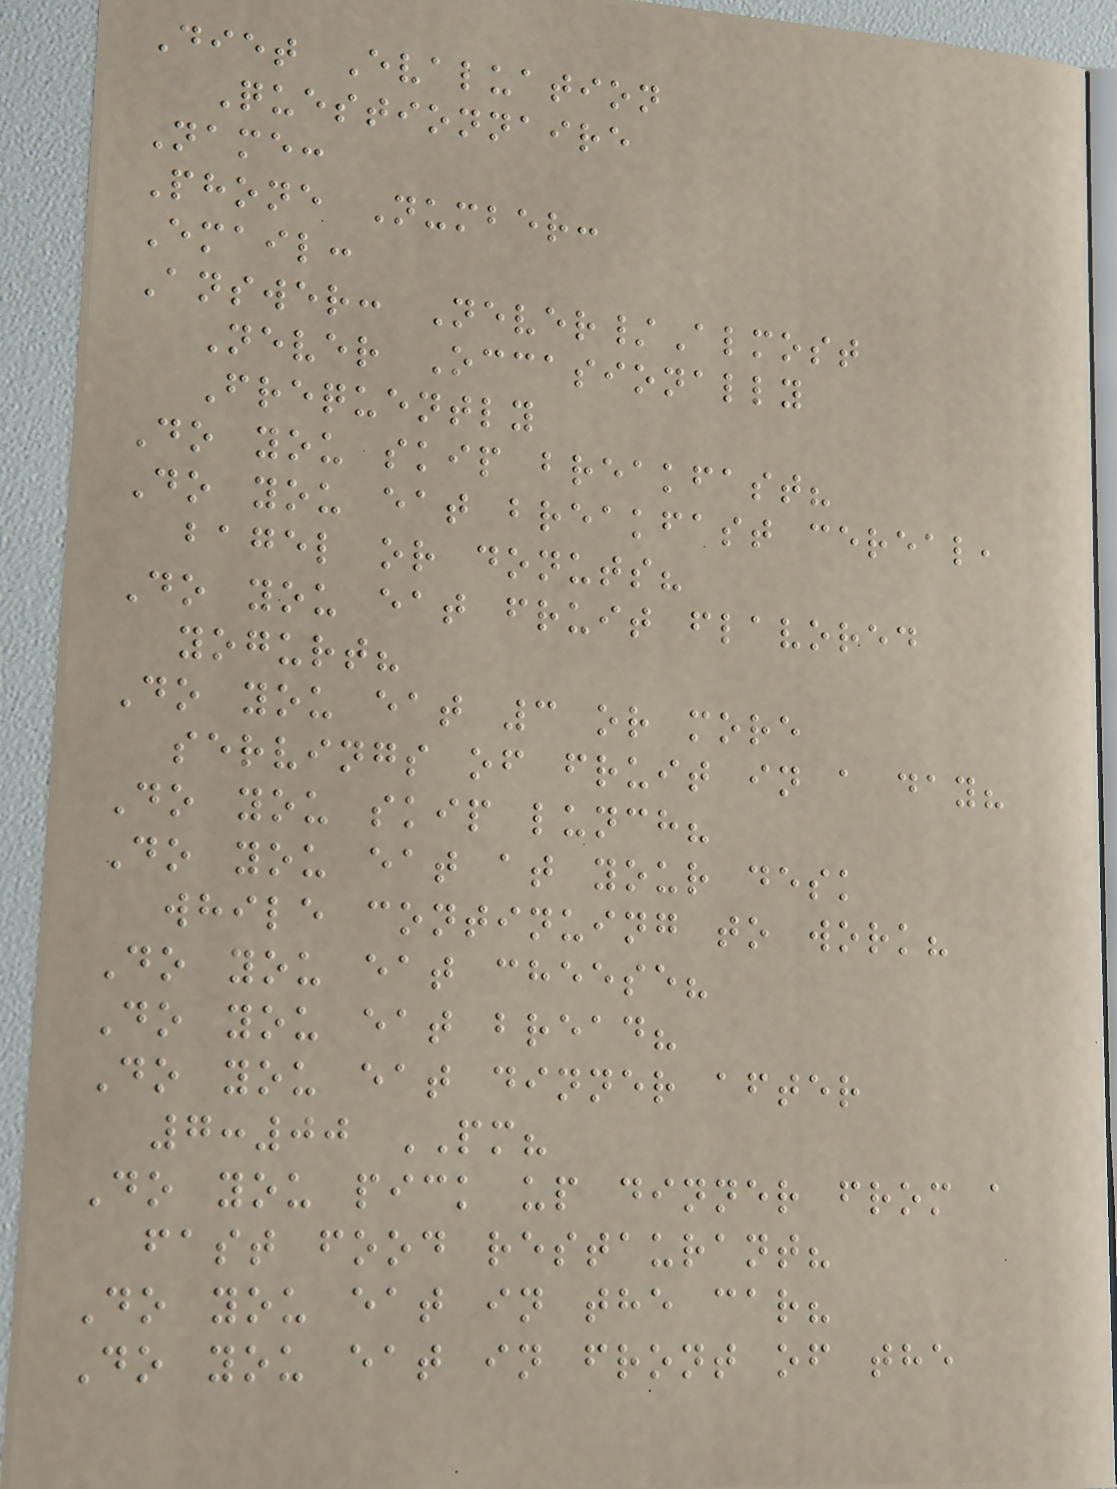Diet Evaluation
Questionnaire
Name:
Phone Number:
Email:
Answer: Never/Almost
Never Occasionally
Frequently
Do you skip breakfast?
Do you eat breakfast cereal,
bagel or donuts?
Do you eat fruit flavored
yogurt?
Do you eat 3 or more
servings of fruit in a day?
Do you skip lunch?
Do you eat at your desk
while continuing to work?
Do you eat cheese?
Do you eat bread?
Do you eat dinner after
7:00 PM?
Do you pick up dinner from a
fast food restaurant?
Do you eat in the car?
Do you eat in front of the
